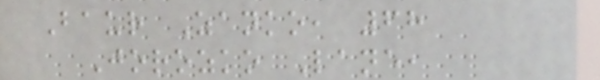Baur Zanko, 68
Jorozko Lane,
